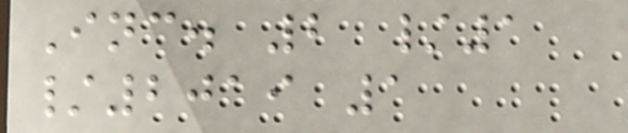Inc. 2 /1
/2019 1
